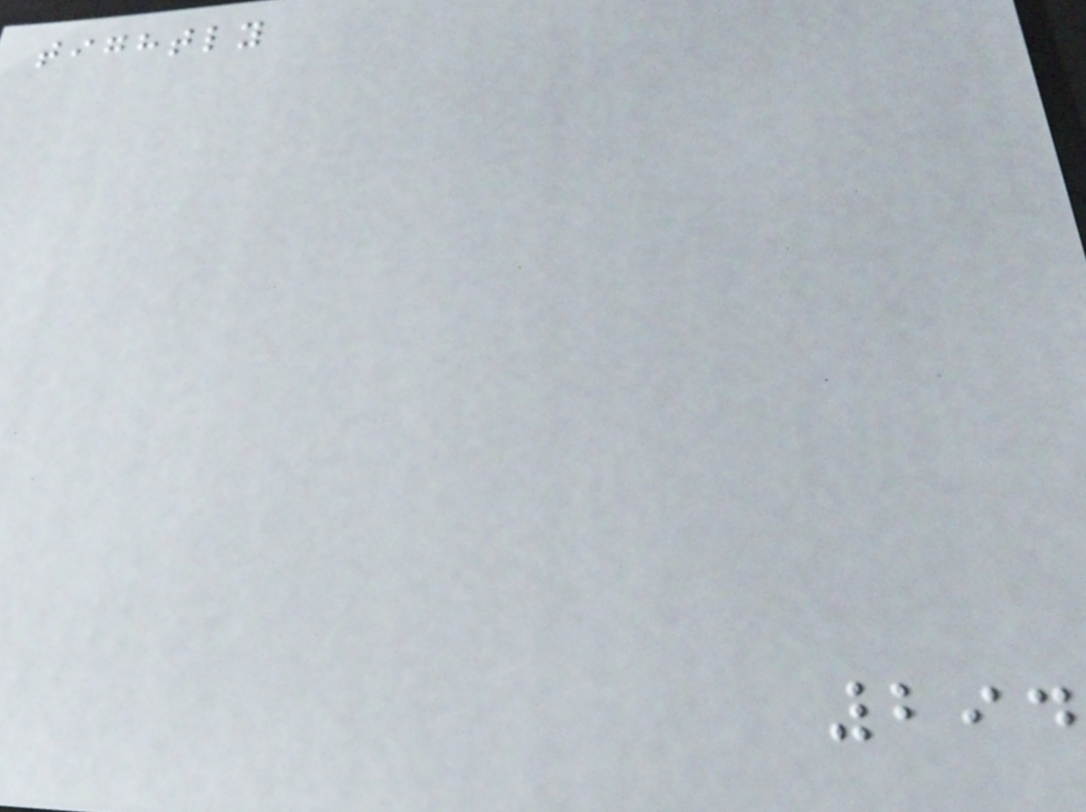tightly
294
